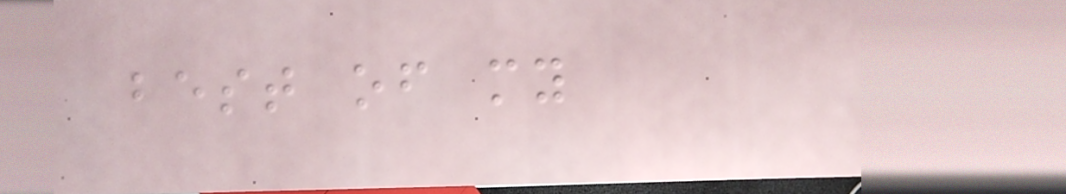best of my
